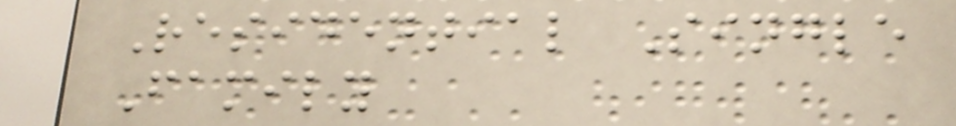Residential Single
Family
